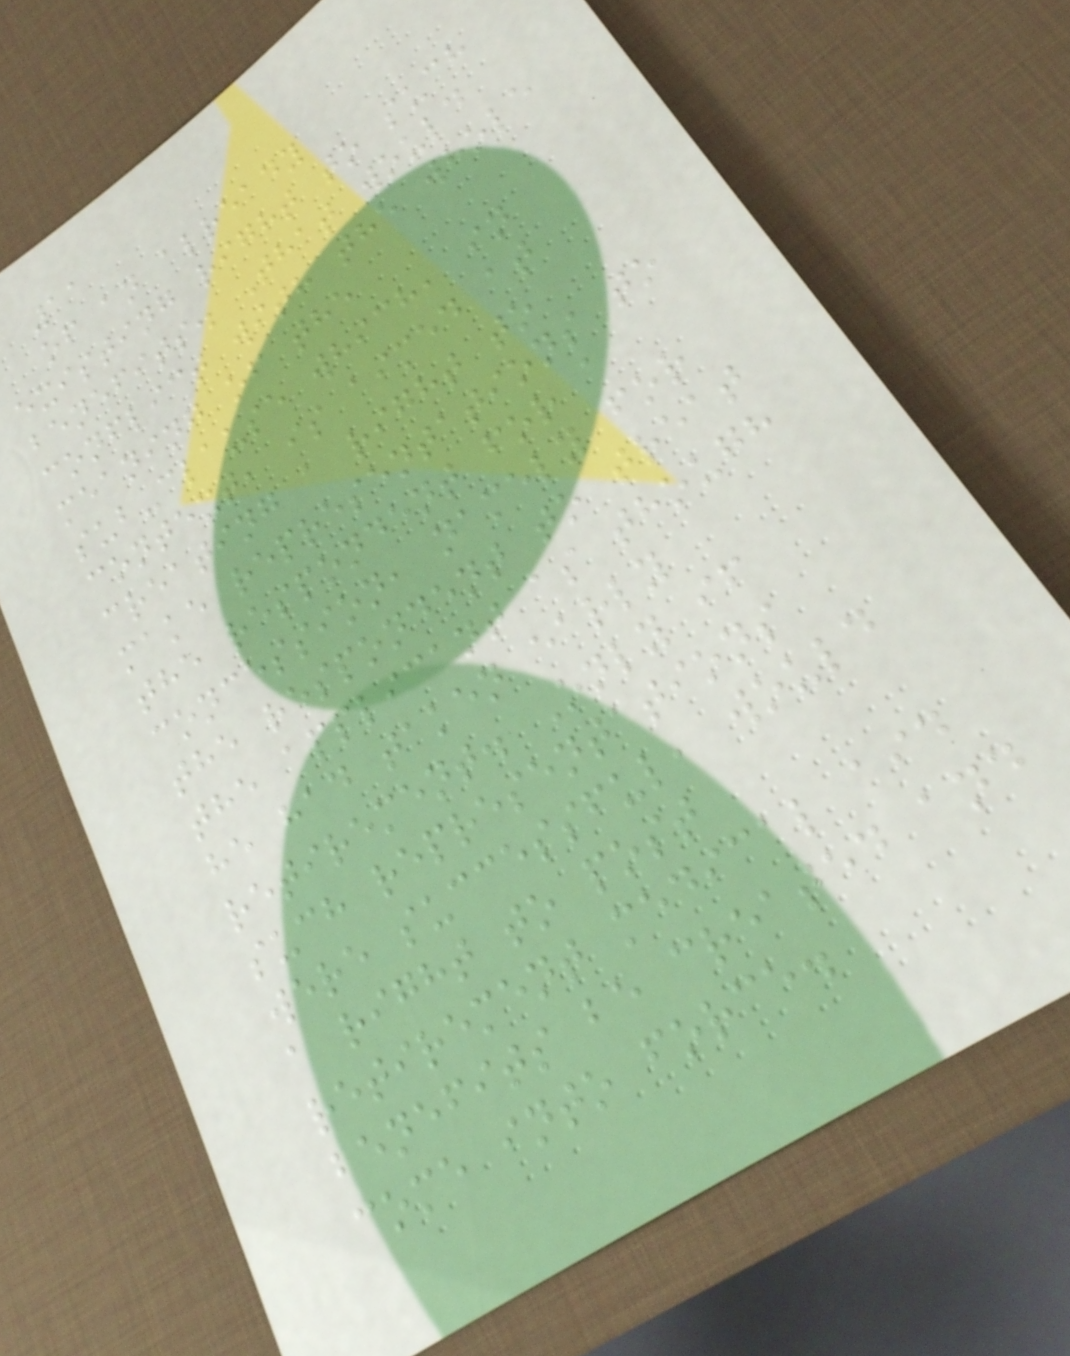11
of an already
existing right to such
benefits. That would
conflict with the whole
meaning of the
sub-clause which, in
context, is aimed at
creating a right to
make representations to
the respondent for a
concession, namely for
the respondent to treat
the applicant as though
he had taken early
retirement. Only if
such representations
were successful, would
a right to post
retirement medical aid
benefits be created and
come into force.
